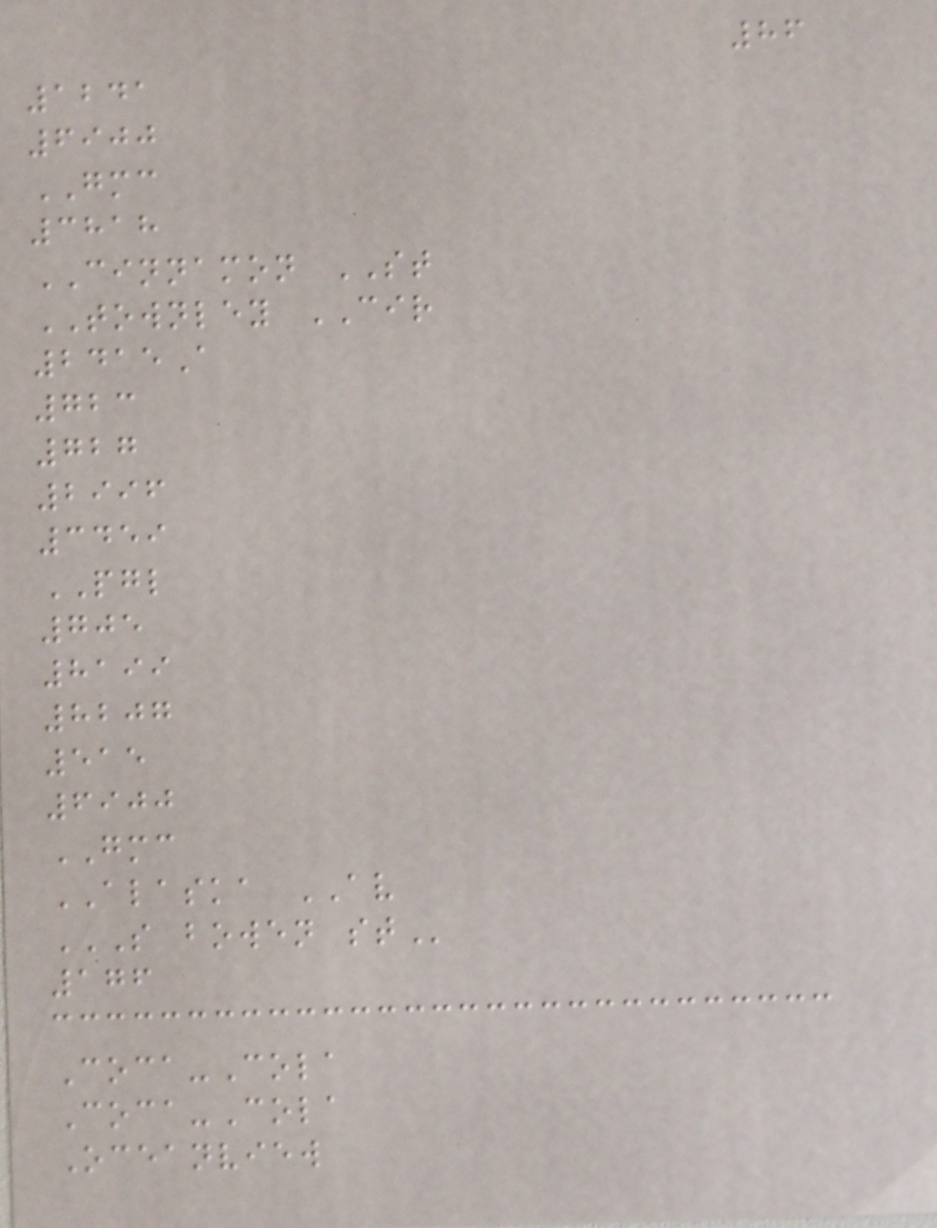86
1241
6900
GMC
3818
CINNAMON ST
TOWNLEY CIR
2415A
723
727
2996
3459
PGL
705
8199
8207
515
6900
GMC
ALASKA AV
S BOWEN ST
176
Coca-Cola
Coca-Cola
Oceanview
